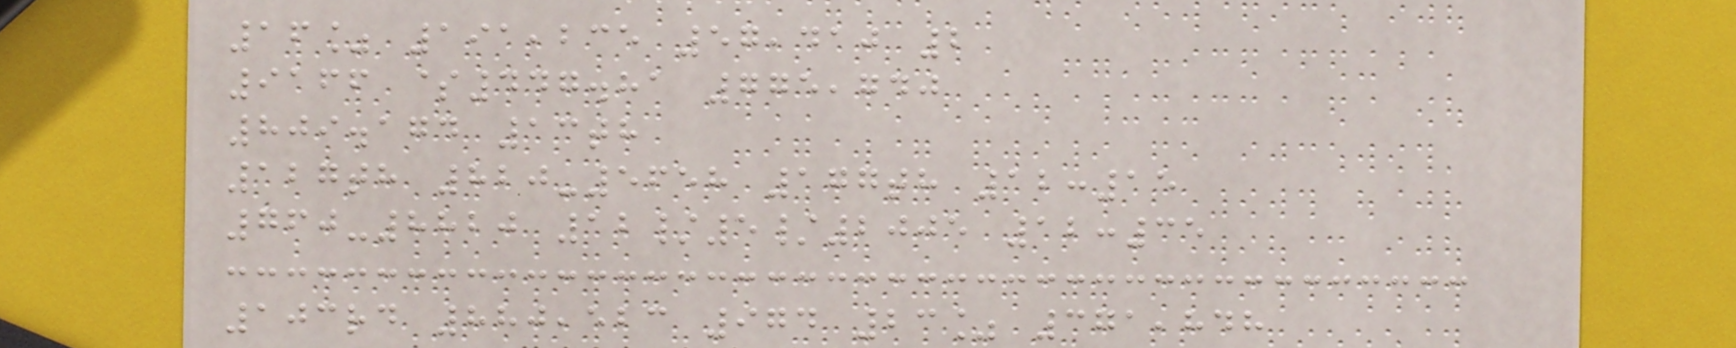16% 191,235 57,410 2
9166 $447.81 775,740
809.174 13th
127th 820-5658 177th 12:15
760-8820 12/5/2005 12:35
103rd 880,523 974 23% 371,848
